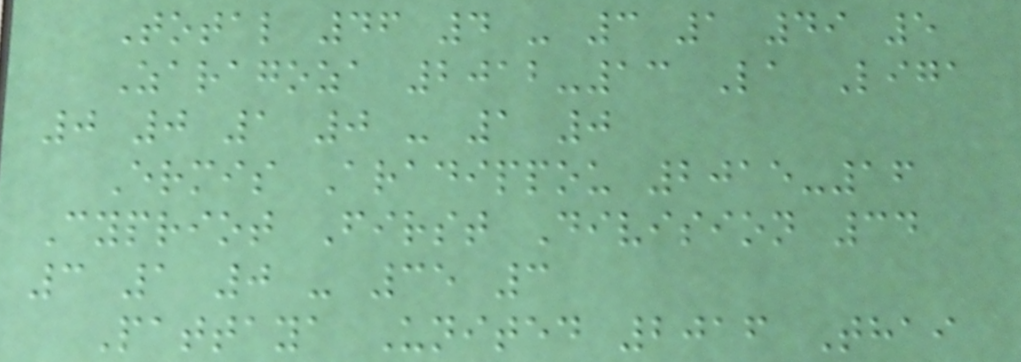Total 46 4 - 3 1 49 5
Zaragoza 2012-13 La Liga
0 0 1 0 - 1 0
Ermis Aradippou 2015-16
Cypriot First Division 34
3 1 0 - 35 3
Pattaya United 2016 Thai
